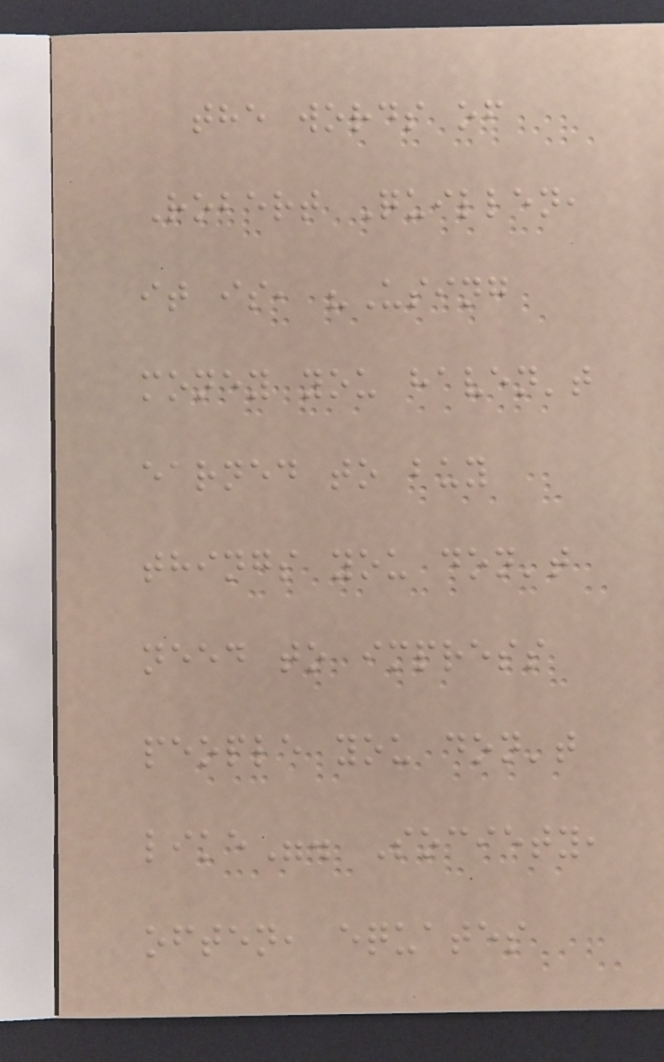the words of
Robert Quillen,
it is, "Using
money you haven't
earned to buy
things you don't
need to impress
people you don't
like". Society,
often, equates
